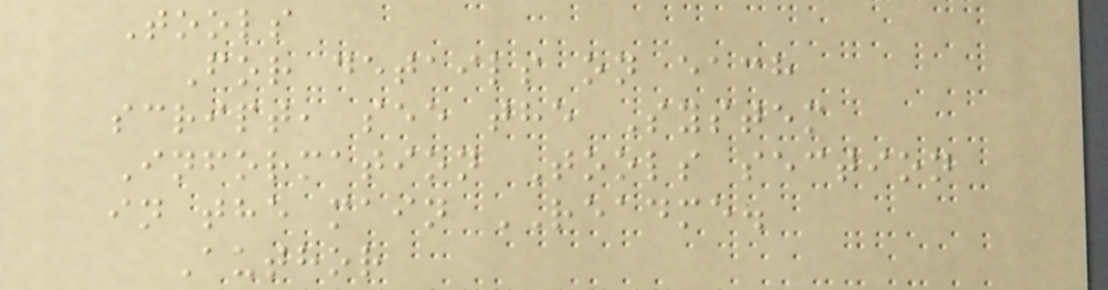Tools
For details on each
script, see the System
Information Tools section
in the main README.
Author
